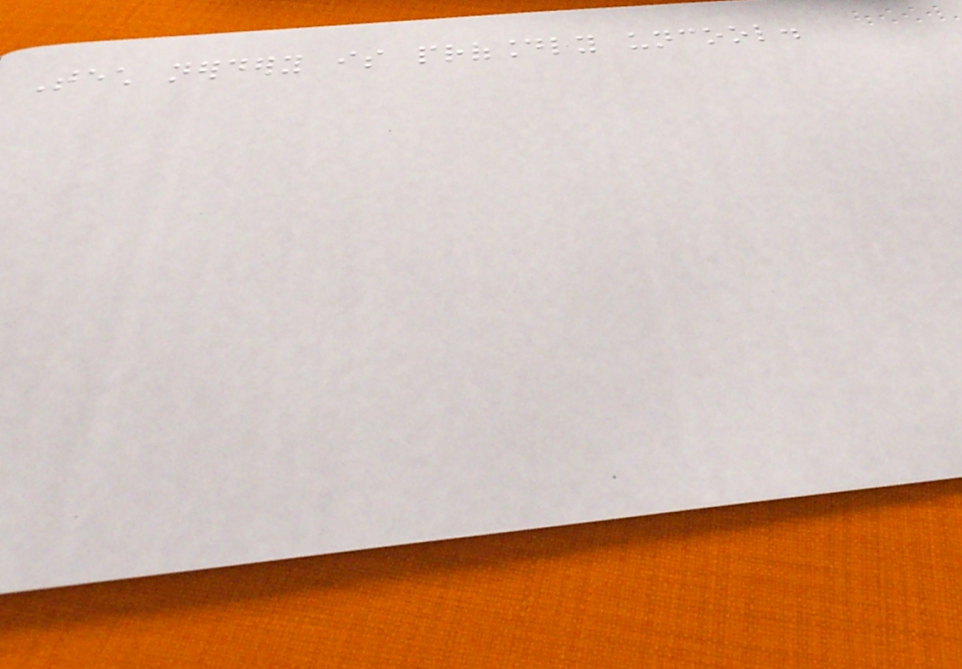Tech nerdery is profoundly uncool.
